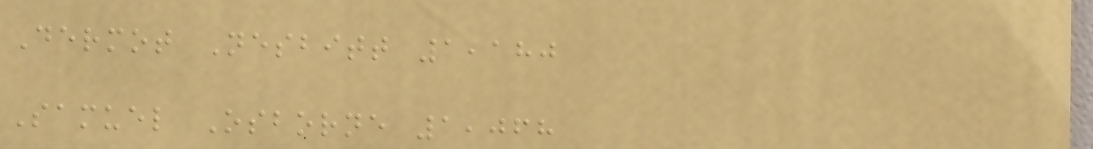Dermot Nesbitt 1,180
Samuel Osborne 1,068
